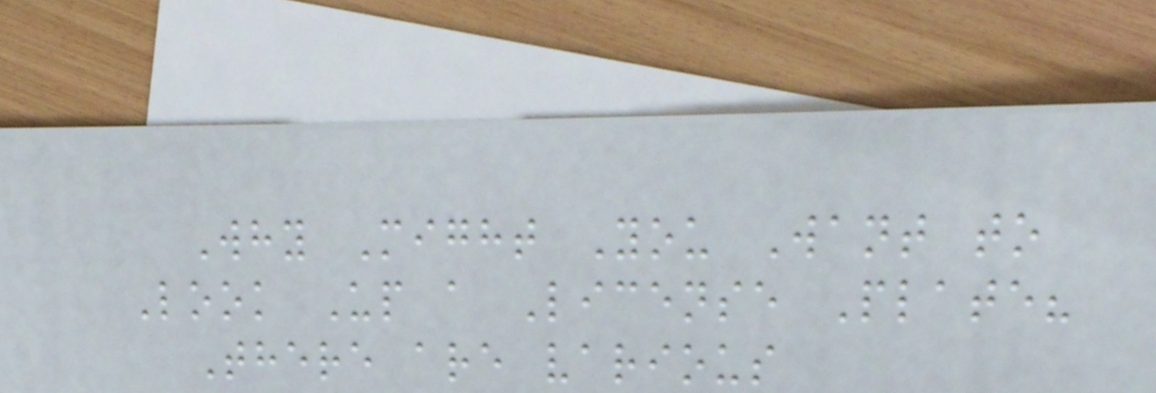Why Might You Want to
Look Up a License Plate?
There are various
